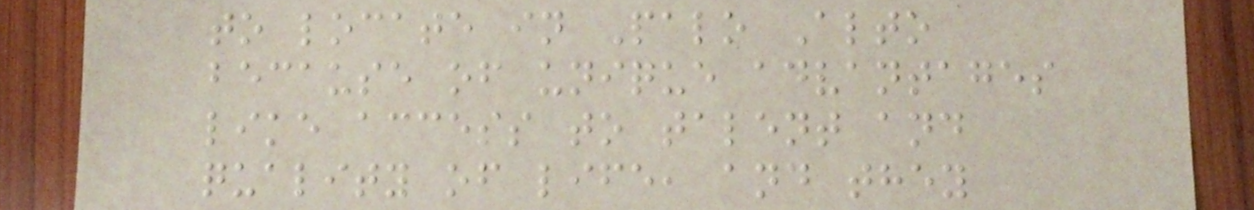to locate in Palo Alto
because of unique advantages
like access to talent and
quality of life, and they
